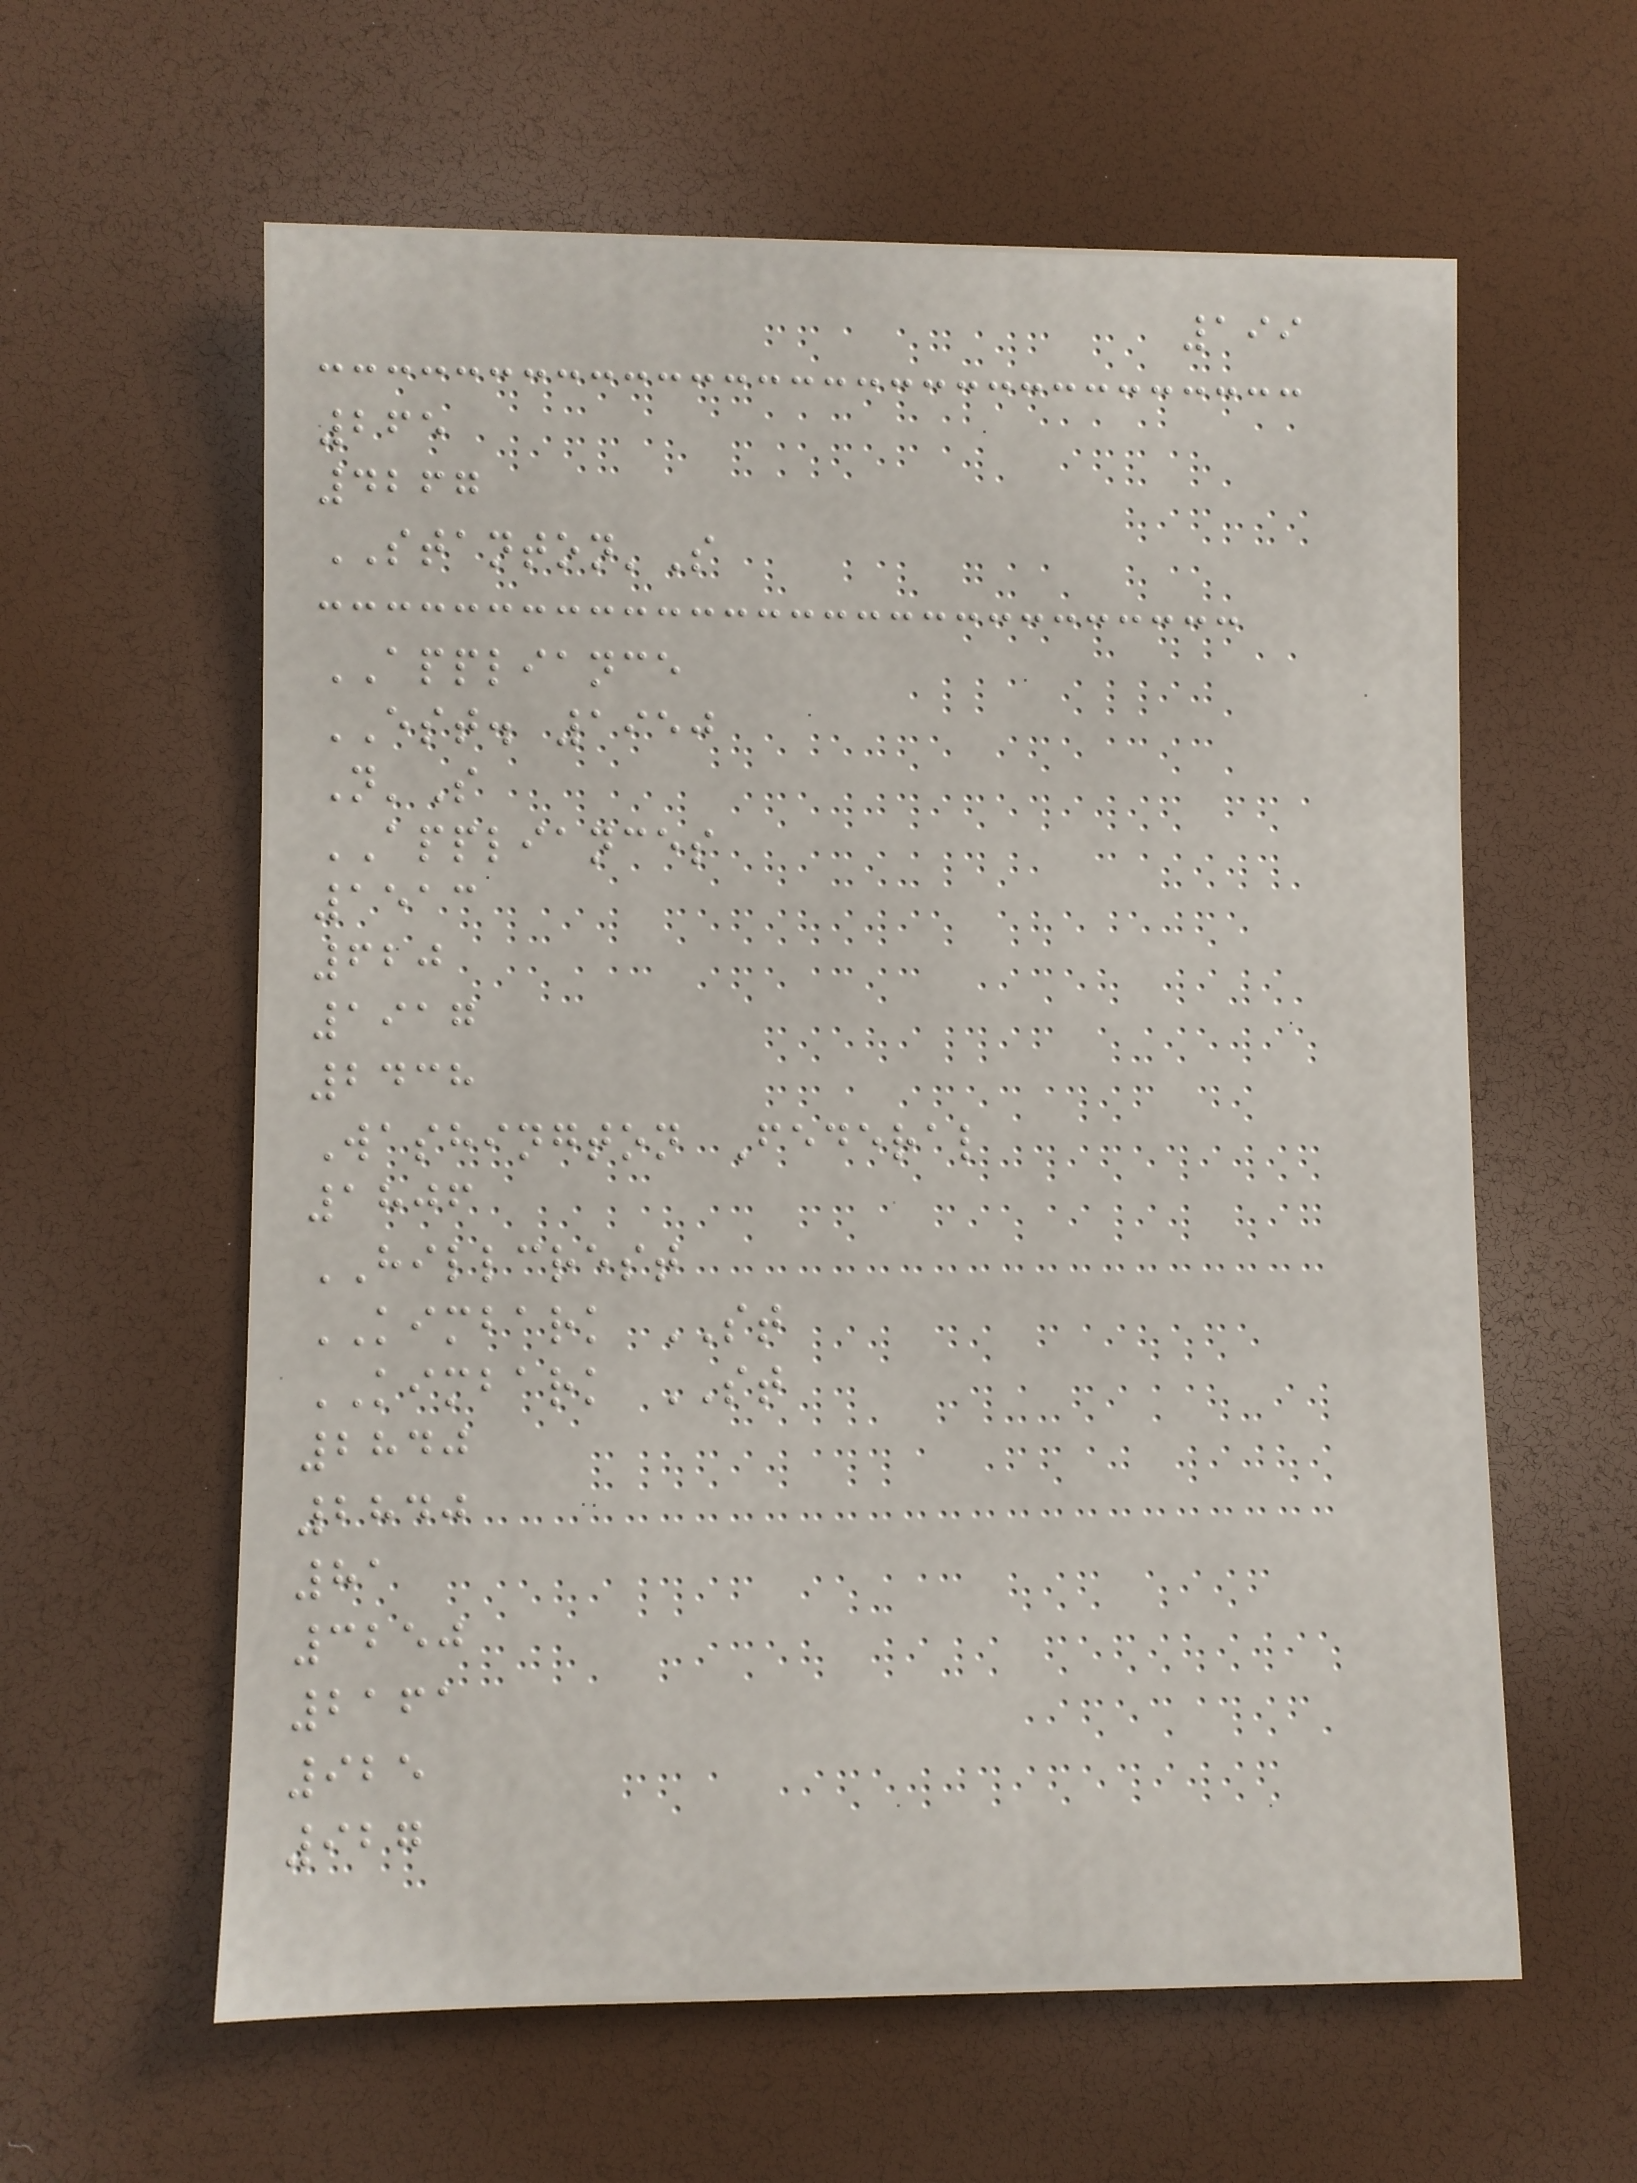199
265
4267
STANTON'S
APPLIANCE
EST. 1950
N'S
APPLIANCES
1513
620
1917
2438
Washington Federal
1806
HILLCREST
KIMBARK ST
KIMBARK ST
2840
2840
81
3250
2161
925
927
